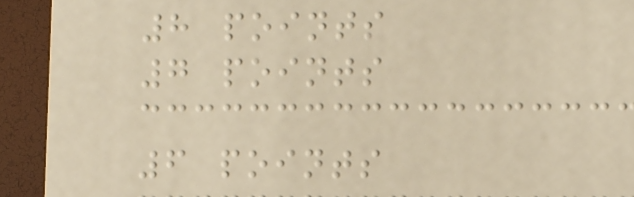8 points
7 points
6 points
